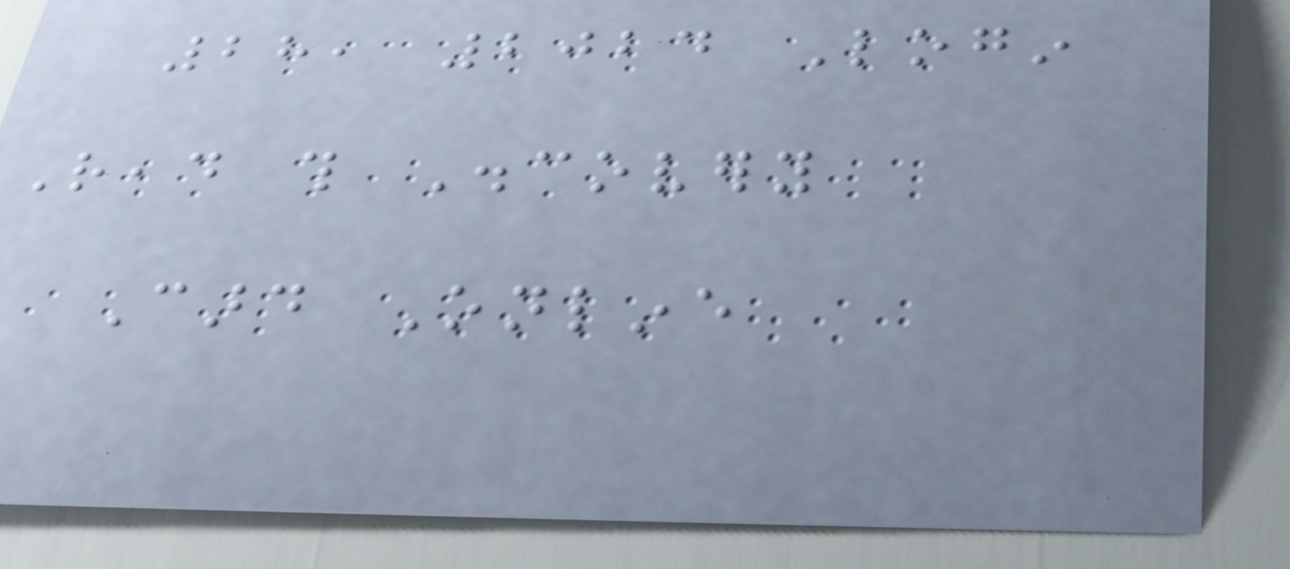28, 2024 Login
Read this Discovery
Card Online
